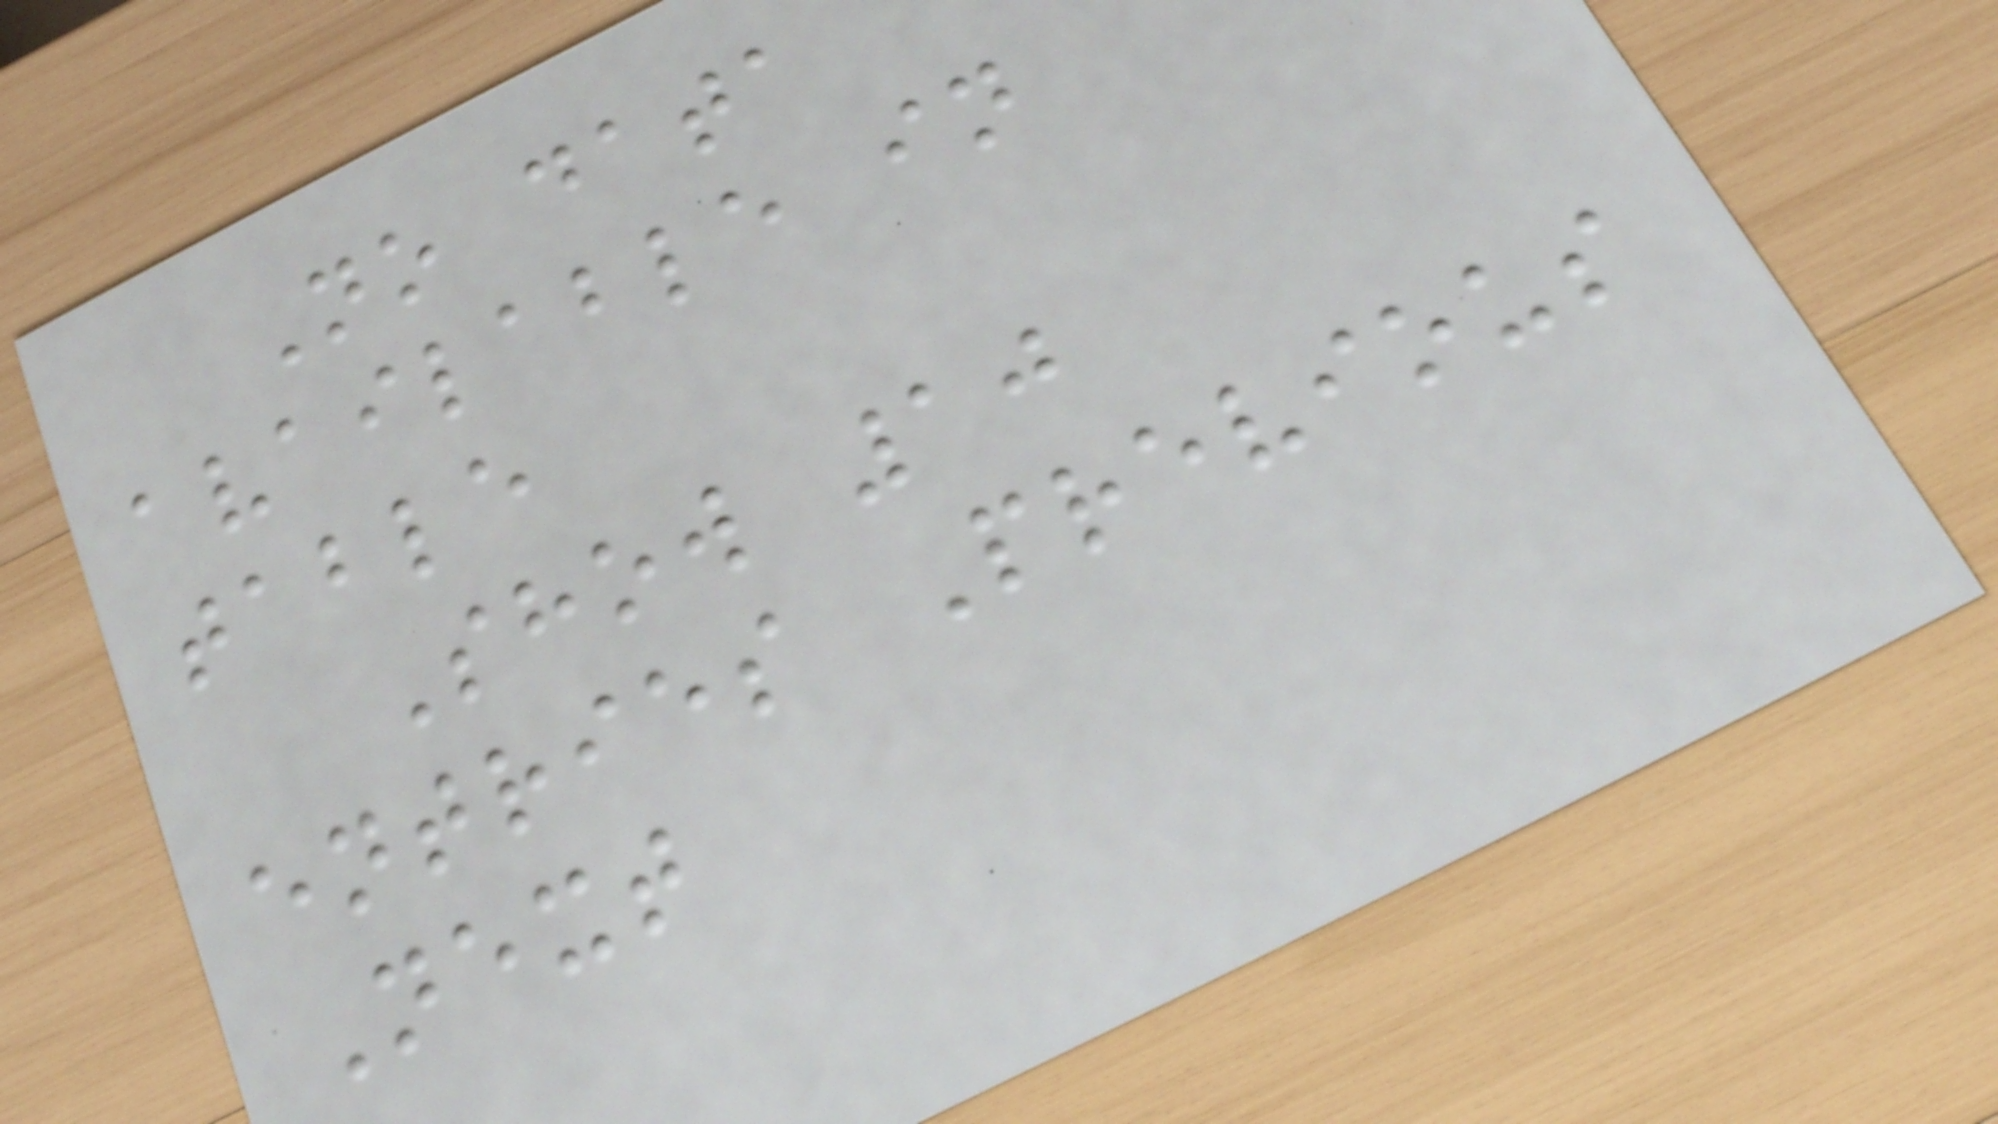No data
available in
table
Show 10
entries Previous
Next
